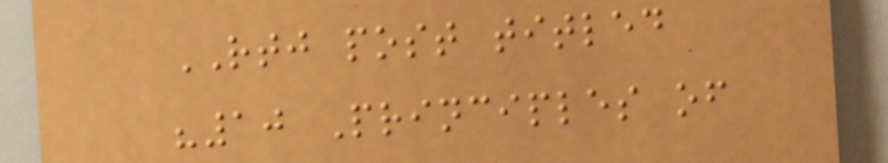RTJ post titled
"10 Principles of
